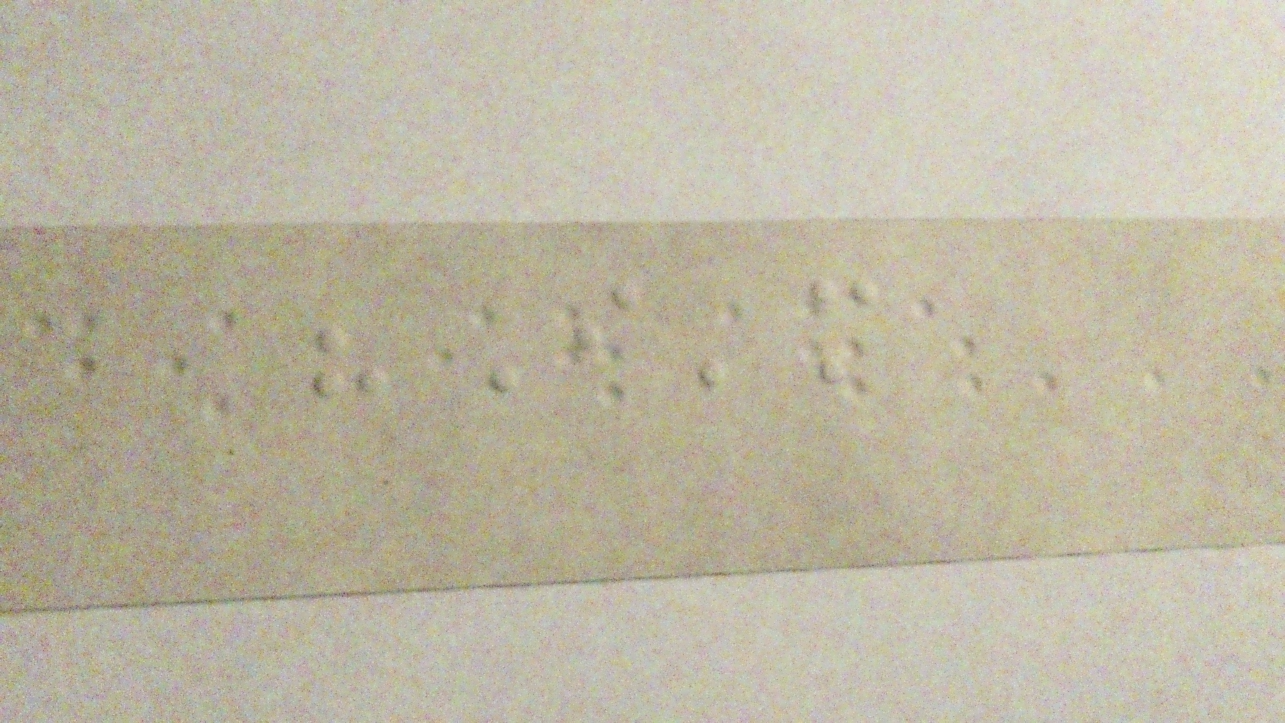"I'm
